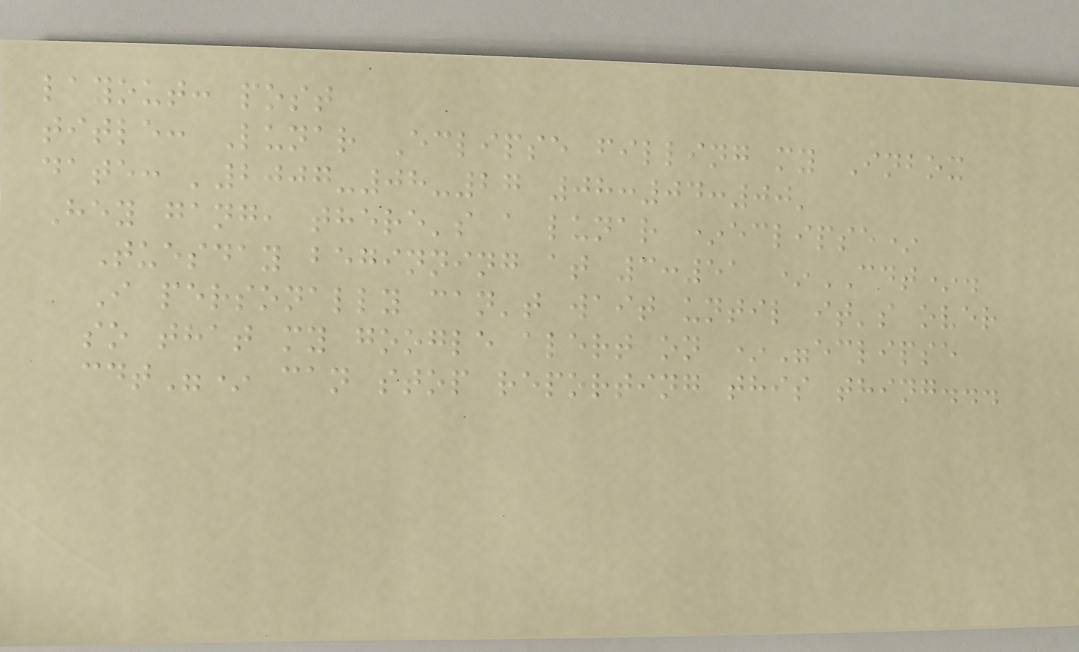layout: post
title: Lunar Eclipse filling my Inbox
date: '2007-08-27 08:04:00'
Hey gang, there's a lunar *eclipse*
Tuesday beginning at 3:51 *CDT*.
I personally can't wait until it's over
so that my google alert on *"eclipse
cdt"* can stop reporting this thing...
